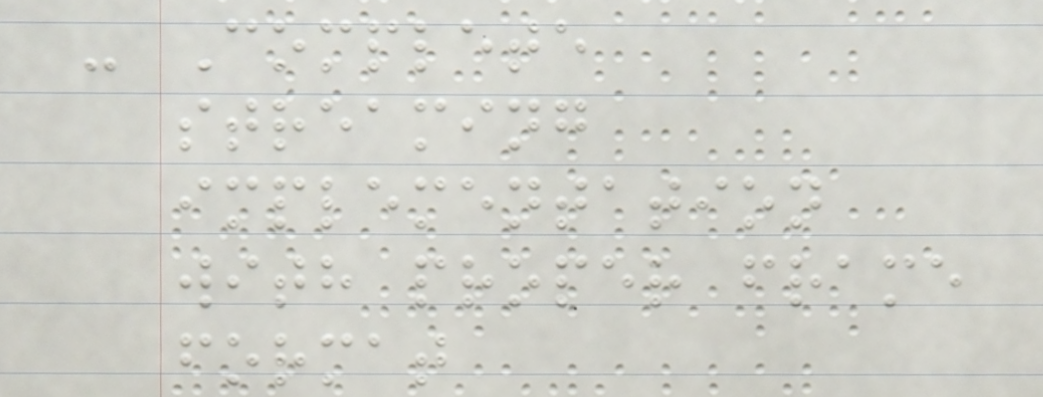- Complete
streaming
implementation
with proper frame
format
